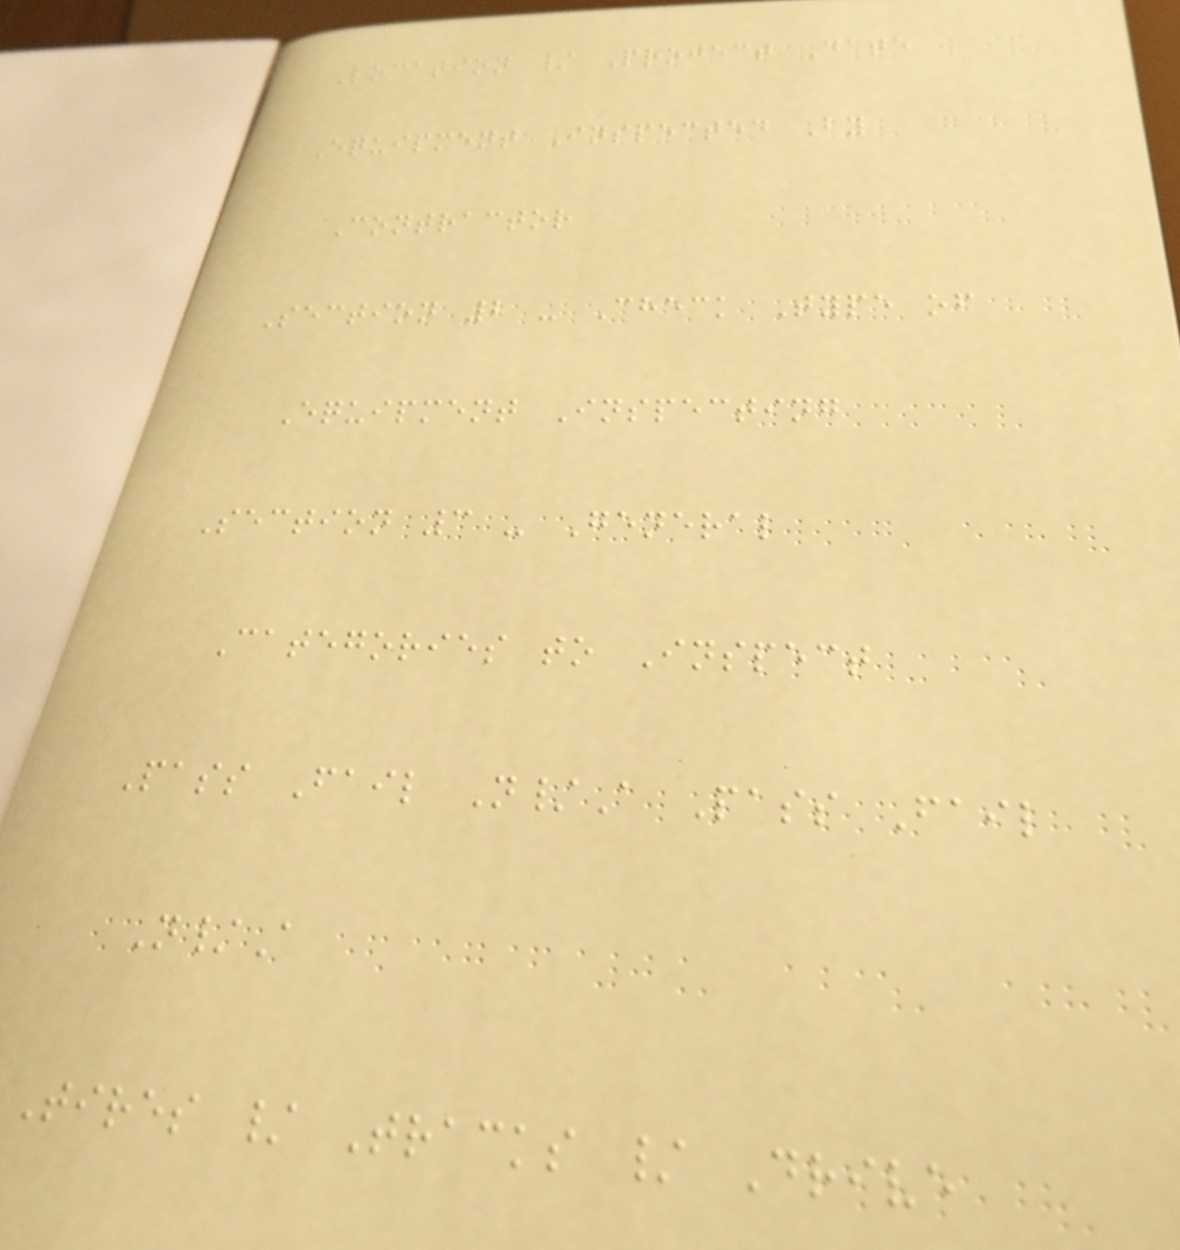Location / Project Date
Equipment Inspected By
Contractor
Section 2 - Check Type of
Equipment Inspecting
Section 3 - General
Categories to Inspect
Pass Fail N/A Pass Fail
N/A
Tires / Tracks / Drive
